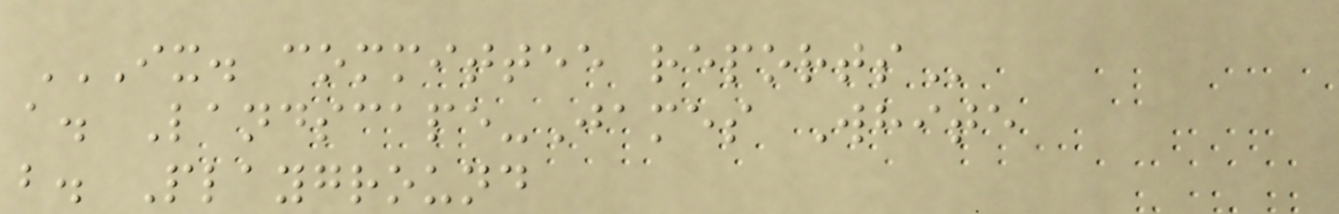IX. COMMITTEE REPORTS
a. Landscape-James White
b. Playground
